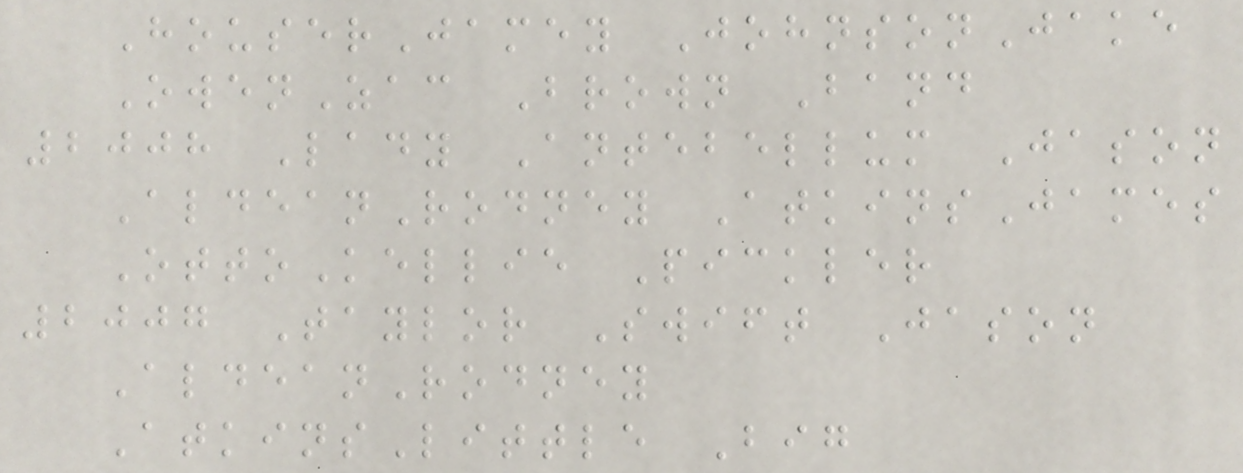HouserJamey JohnsonJake
OwenZac Brown Band
2008 Lady Antebellum Jason
AldeanRodney AtkinsJames
OttoKellie Pickler
2007 Taylor Swift Jason
AldeanRodney
AtkinsLittle Big
